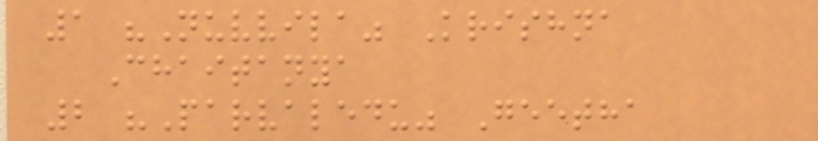1 "Nuvvila" Krishna
Chaitanya
2 "Parvaledu" Geetha
